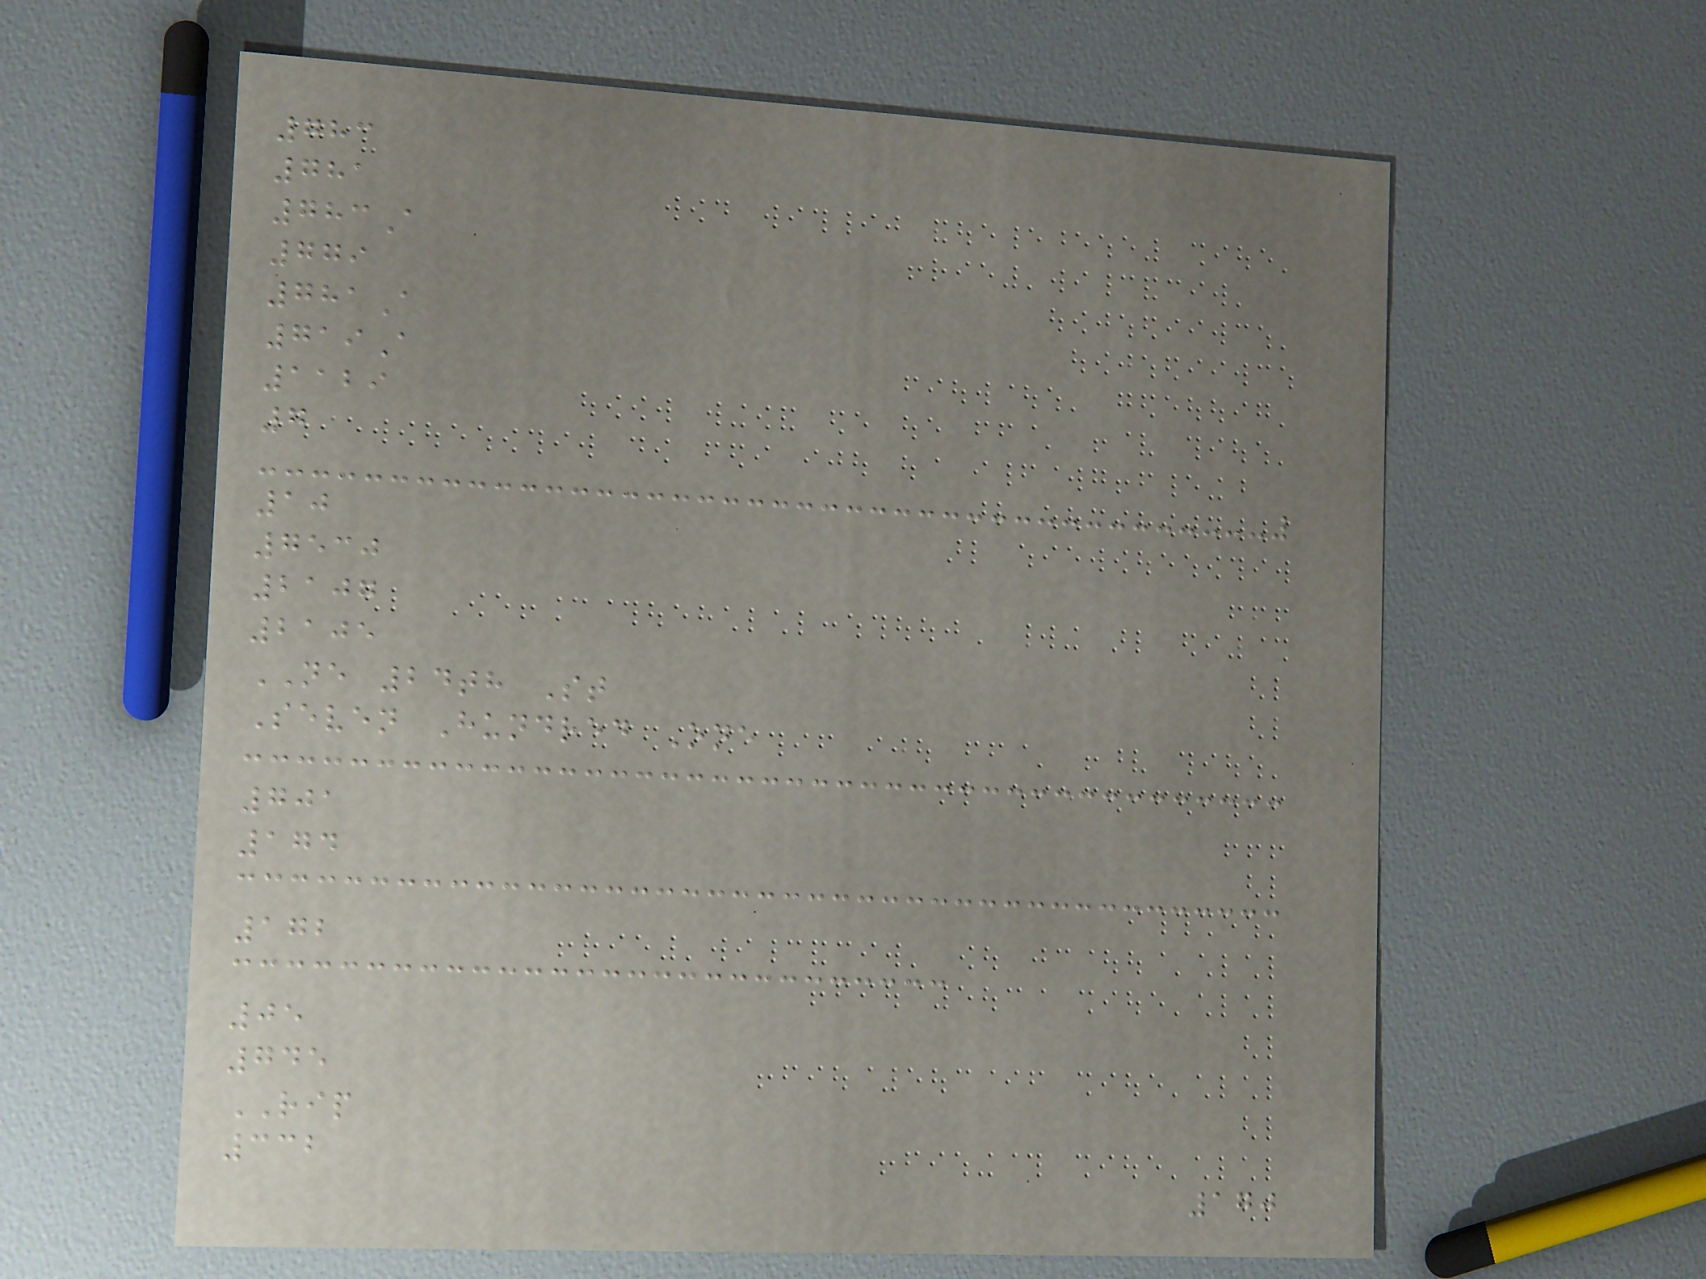783
781
783A
779
781A
719A
1129
7
10
7530
2107
2105
NE 24th St
Seven Hundred One
701
174
172
05
745
RIP
332
170
